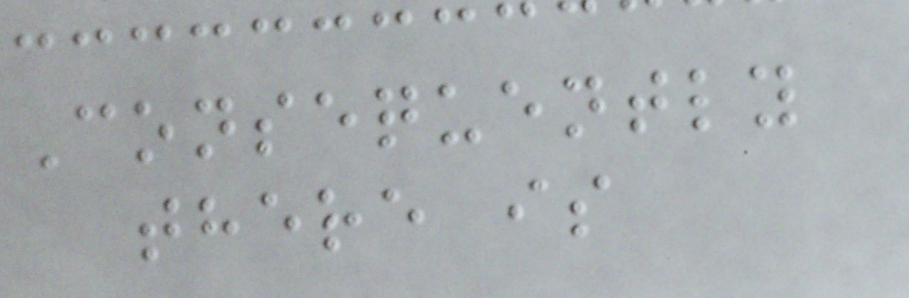Consequently
there is
